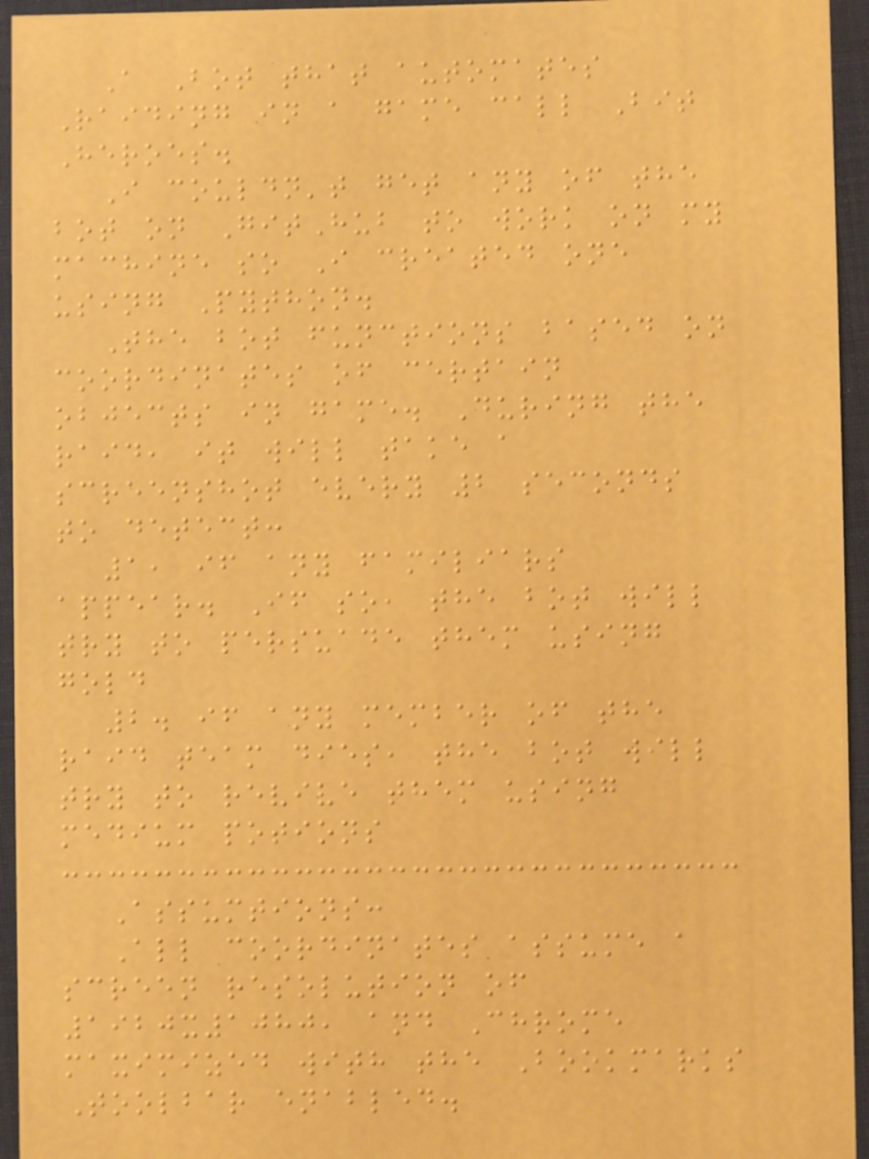A Bot that automates
Raiding in a game call Bit
Heroes.
I couldn't get any of the
bot on GitHub to work on my
machine so I created one
using Python.
The bot functions based on
coordinates of certain
objects in game. During the
raid, it will take a
screenshot every 2 seconds
to detect:
1, if any familiars
appear. If so, the bot will
try to persuade them using
gold
2. if any member of the
raid team dies, the bot will
try to revive them using
medium potions
Assumtions:
All coordinates assume a
screen resolution of
1920x1080, and Chrome
maximized with the Bookmarks
Toolbar enabled.
